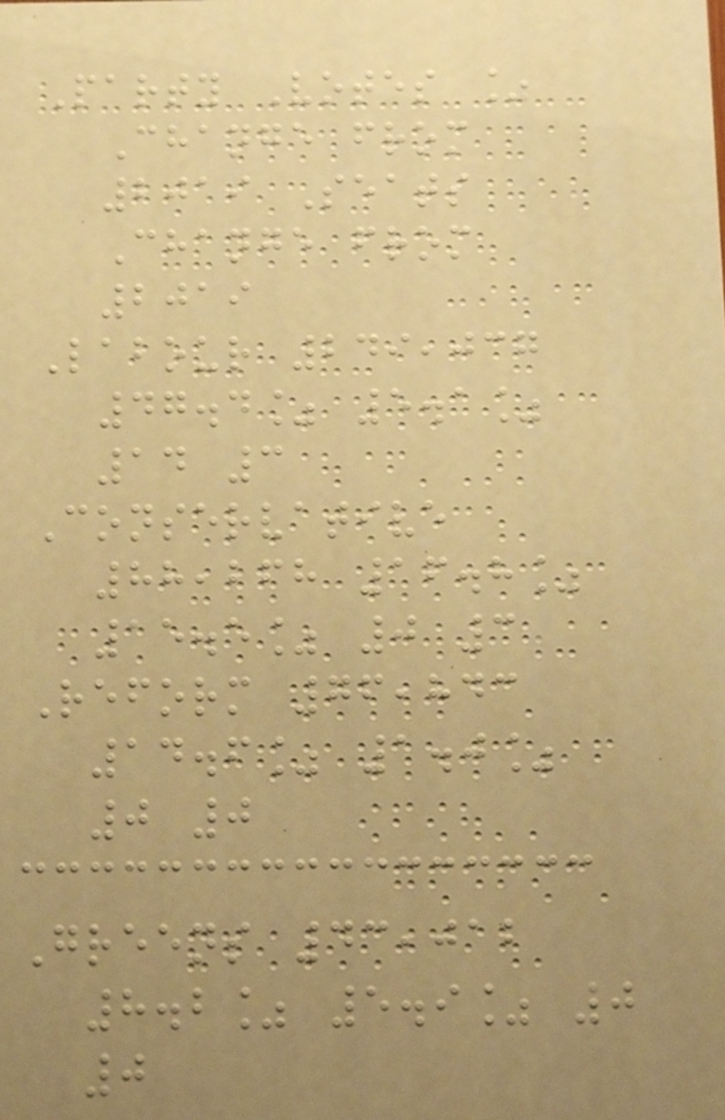Party Votes %
Change from
2019 Seats
Change from
2019
Labour 249,037
47.4% 5.1%
14 3
Conservative
88,268 16.8%
15.5% 0 3
Reform 76,843
14.6% 1.0%
0 0
Greens 43,012
8.2% 5.9% 0
0
